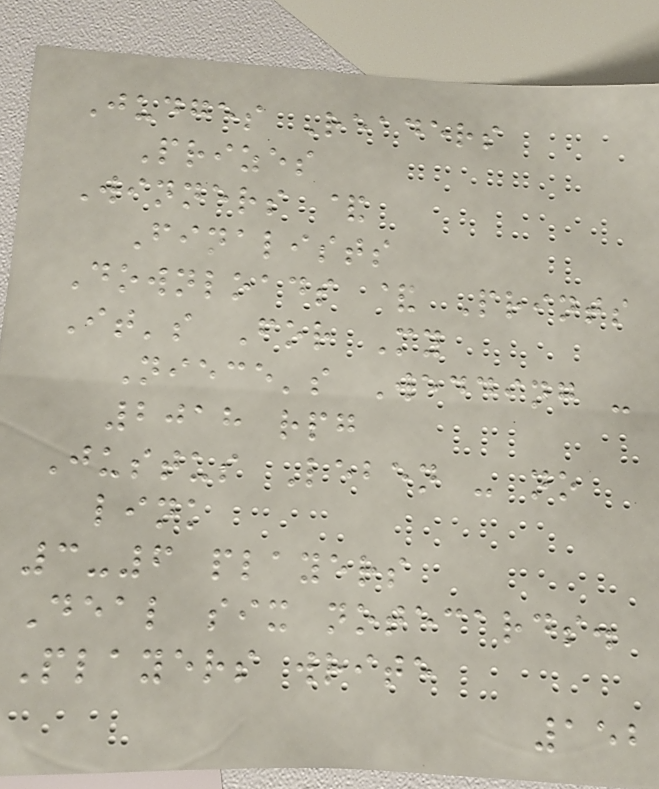Judges Readers
Prizes
Winners &
Finalists
Downloads & Prints
It's For My
Niece's Wedding -
2018 rpg
Justus Leben - no
link
3-6 players
Deal six notecards.
Players write
152
